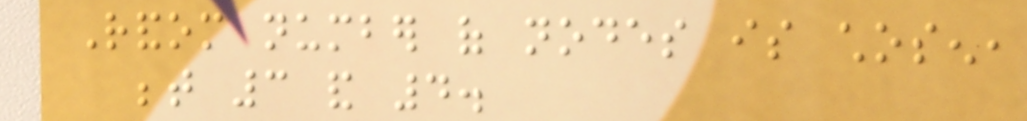Random number of nodes is chosen,
between 3 and 4.
